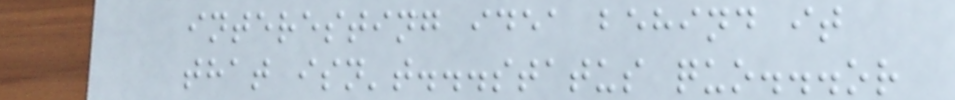interesting idea behind it
that isn't...status quo...or
